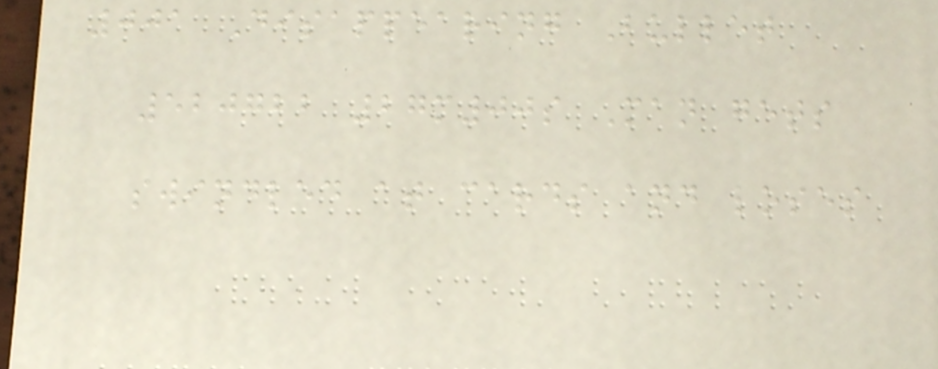001 Disappearing Bullet
520722 27m00s Man gets
swindled at cards and loses
